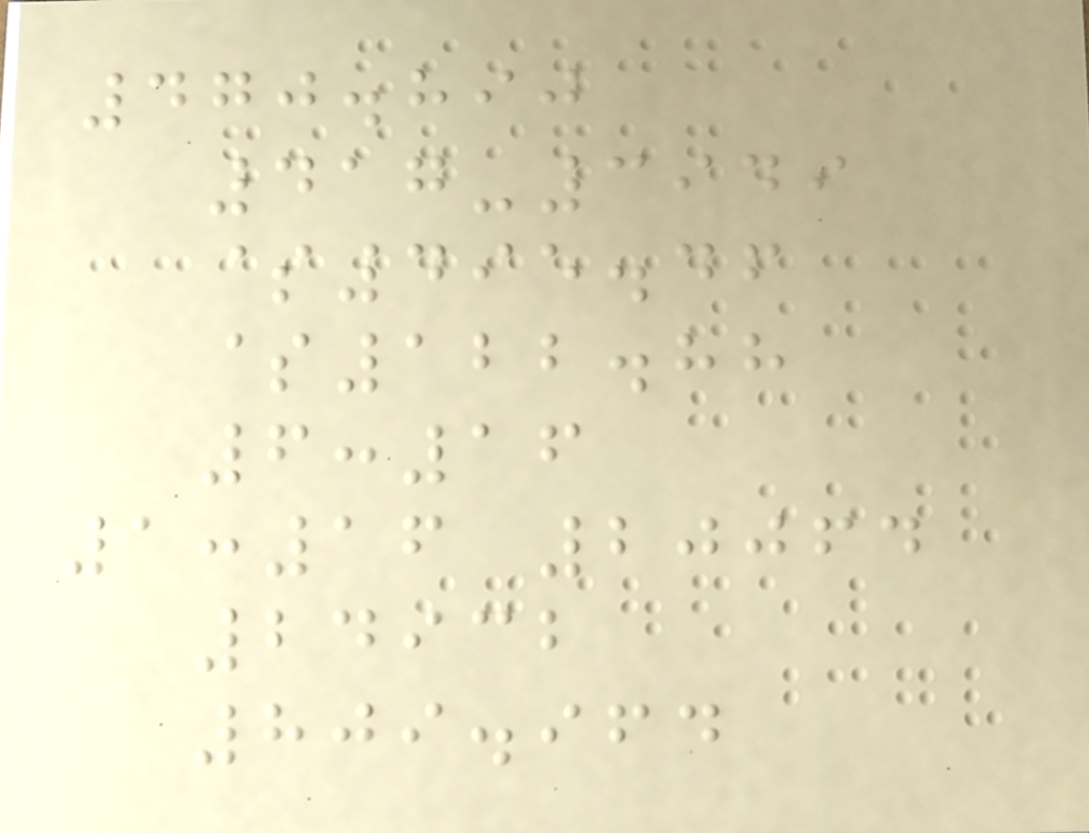470.890
417-3949
$495.46
$122.88
6:16
1:16 20064
24932
809.964
